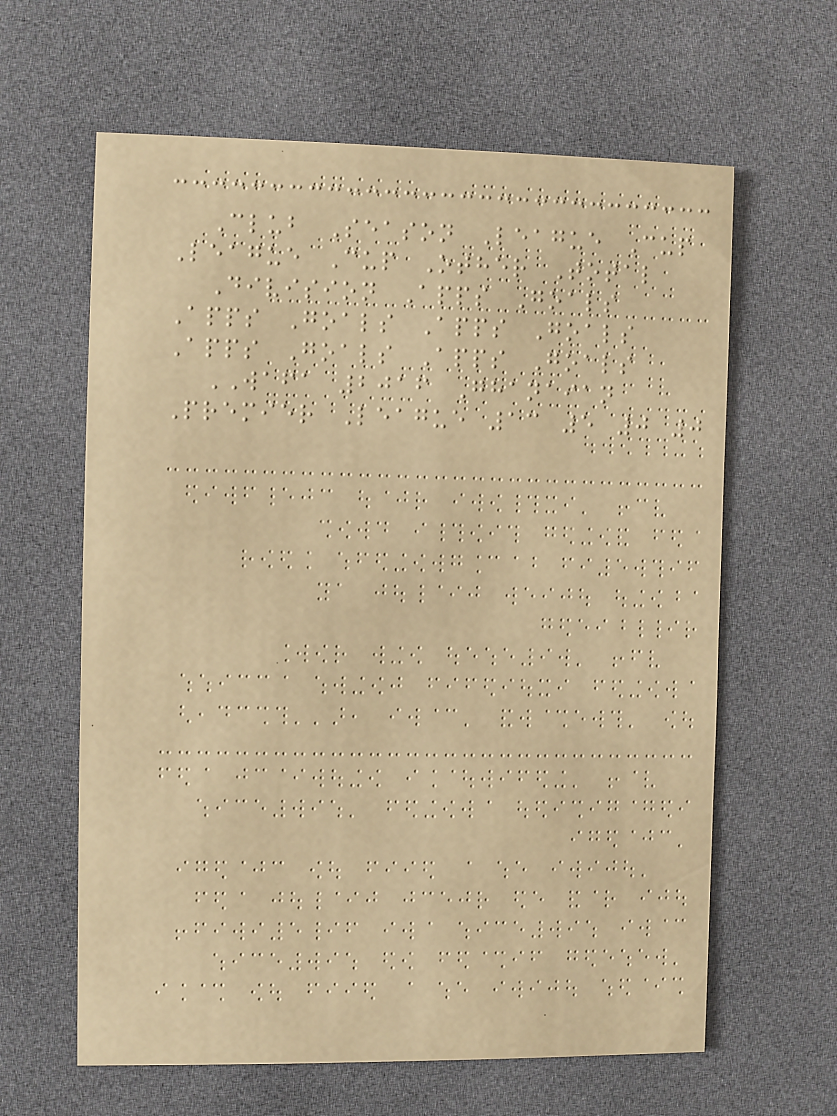Club Season League Cup
League Cup Other Total
Division Apps Goals
Apps Goals Apps Goals
Apps Goals Apps Goals
WAFA 2016 Ghanaian
Premier League 13 5 0 0
